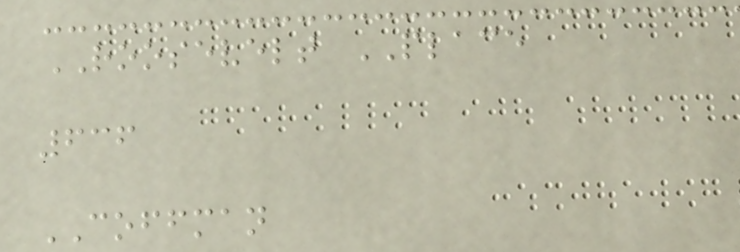ROOSEVELT PLACE
636
COFFMAN
